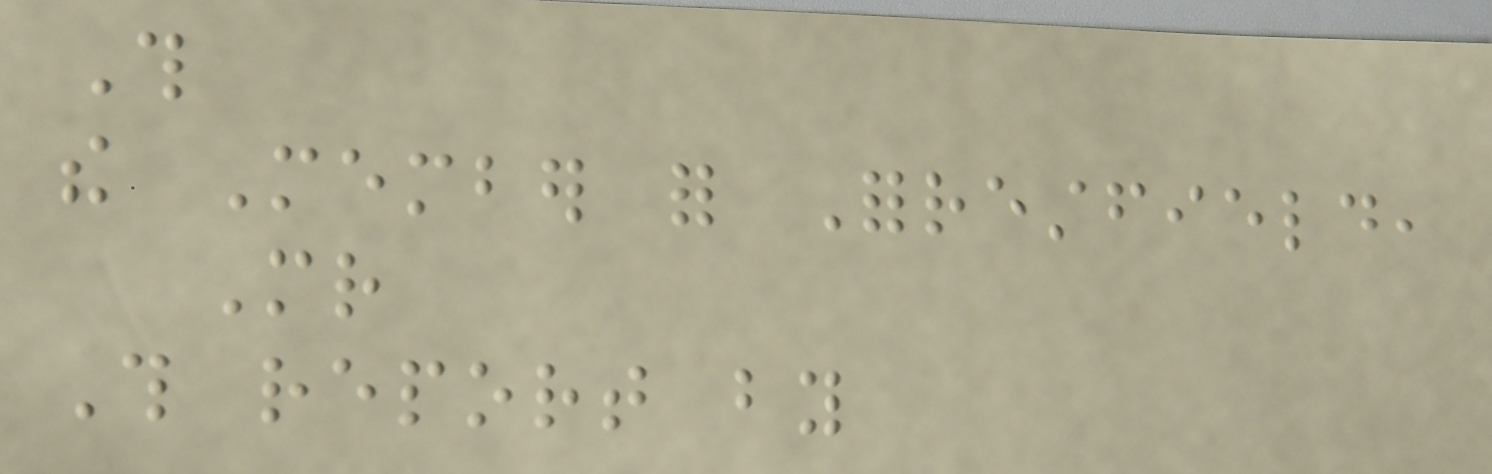This
the Member for Forrestfield,
Mr
This report by
